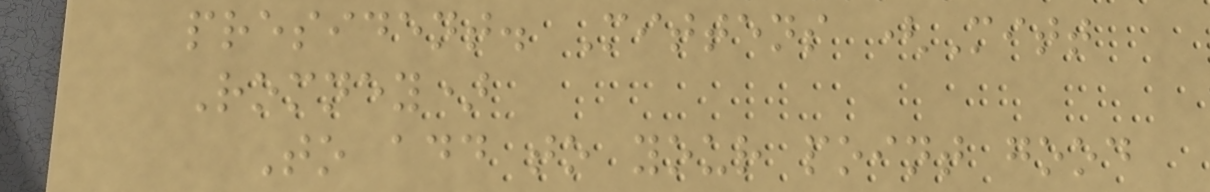president. Mittens (Mitt
Romney)
To add to your point good
